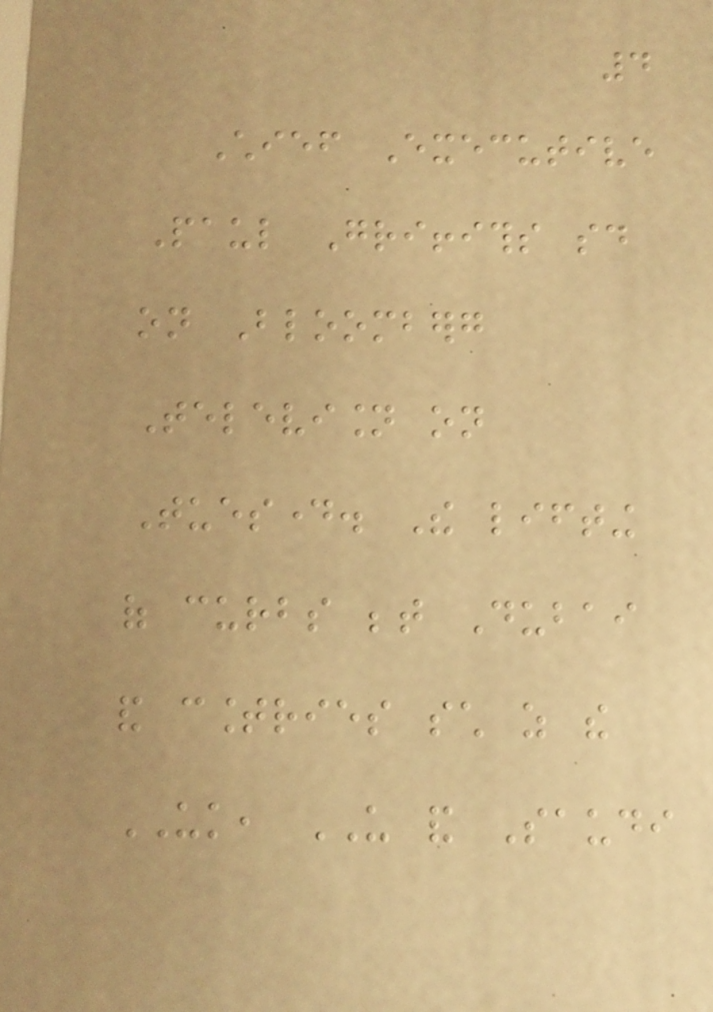4
Chief Executive
Paul Griffiths said
on Bloomberg
Television on
Tuesday. The lifting
of curbs between Dubai
and countries such as the
UK, US and Saudi
